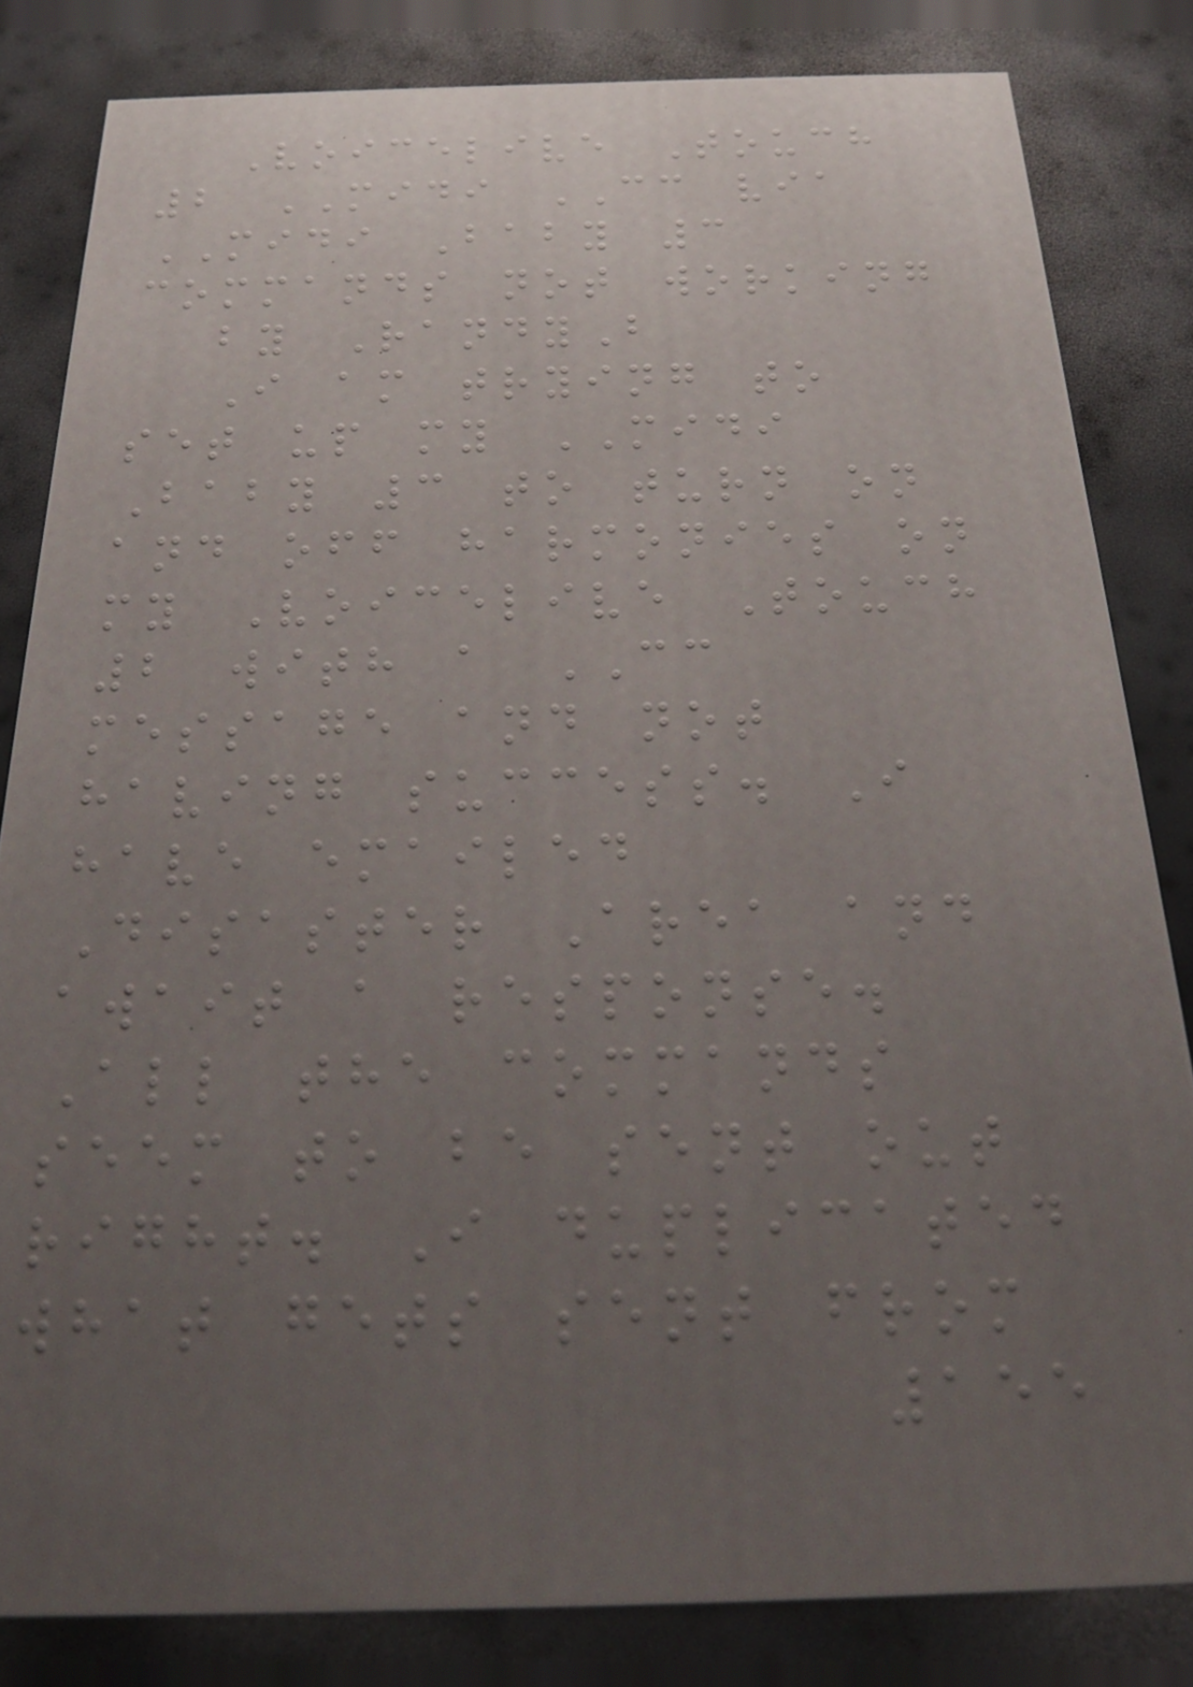Voicelive Touch
2 MIDI CC via
MIDI Baby 3
commands not working
by RandyB
I am trying to
set up my MIDI
Baby 3 to turn on
and off harmonies on
my Voicelive Touch
2 with a CC
message and not
having success. I
have emailed
Disaster Area and
await a response.
All the commands
seem to be sent out
right. I duplicated
what gets sent from
155
